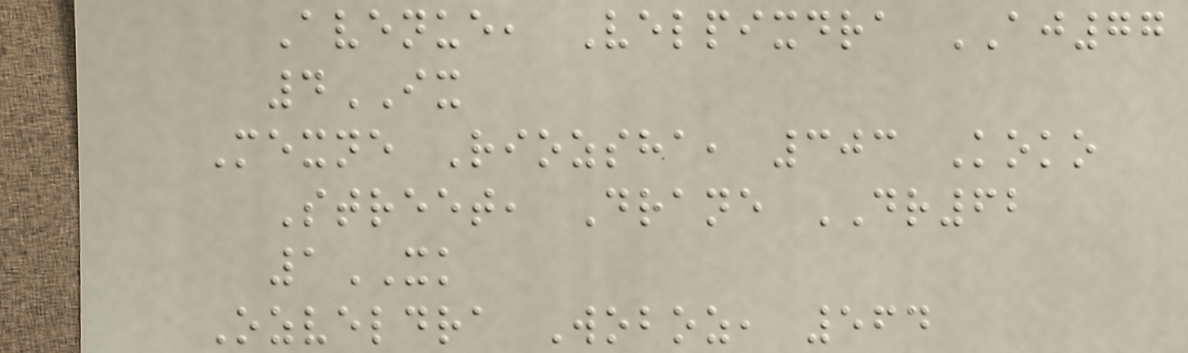Avenue, Velpixdra AJ77
4IX
Mexne Riozsha, 303 Koko
Street, Drane DR62
1XK
Ozveldra Woboz, 564
